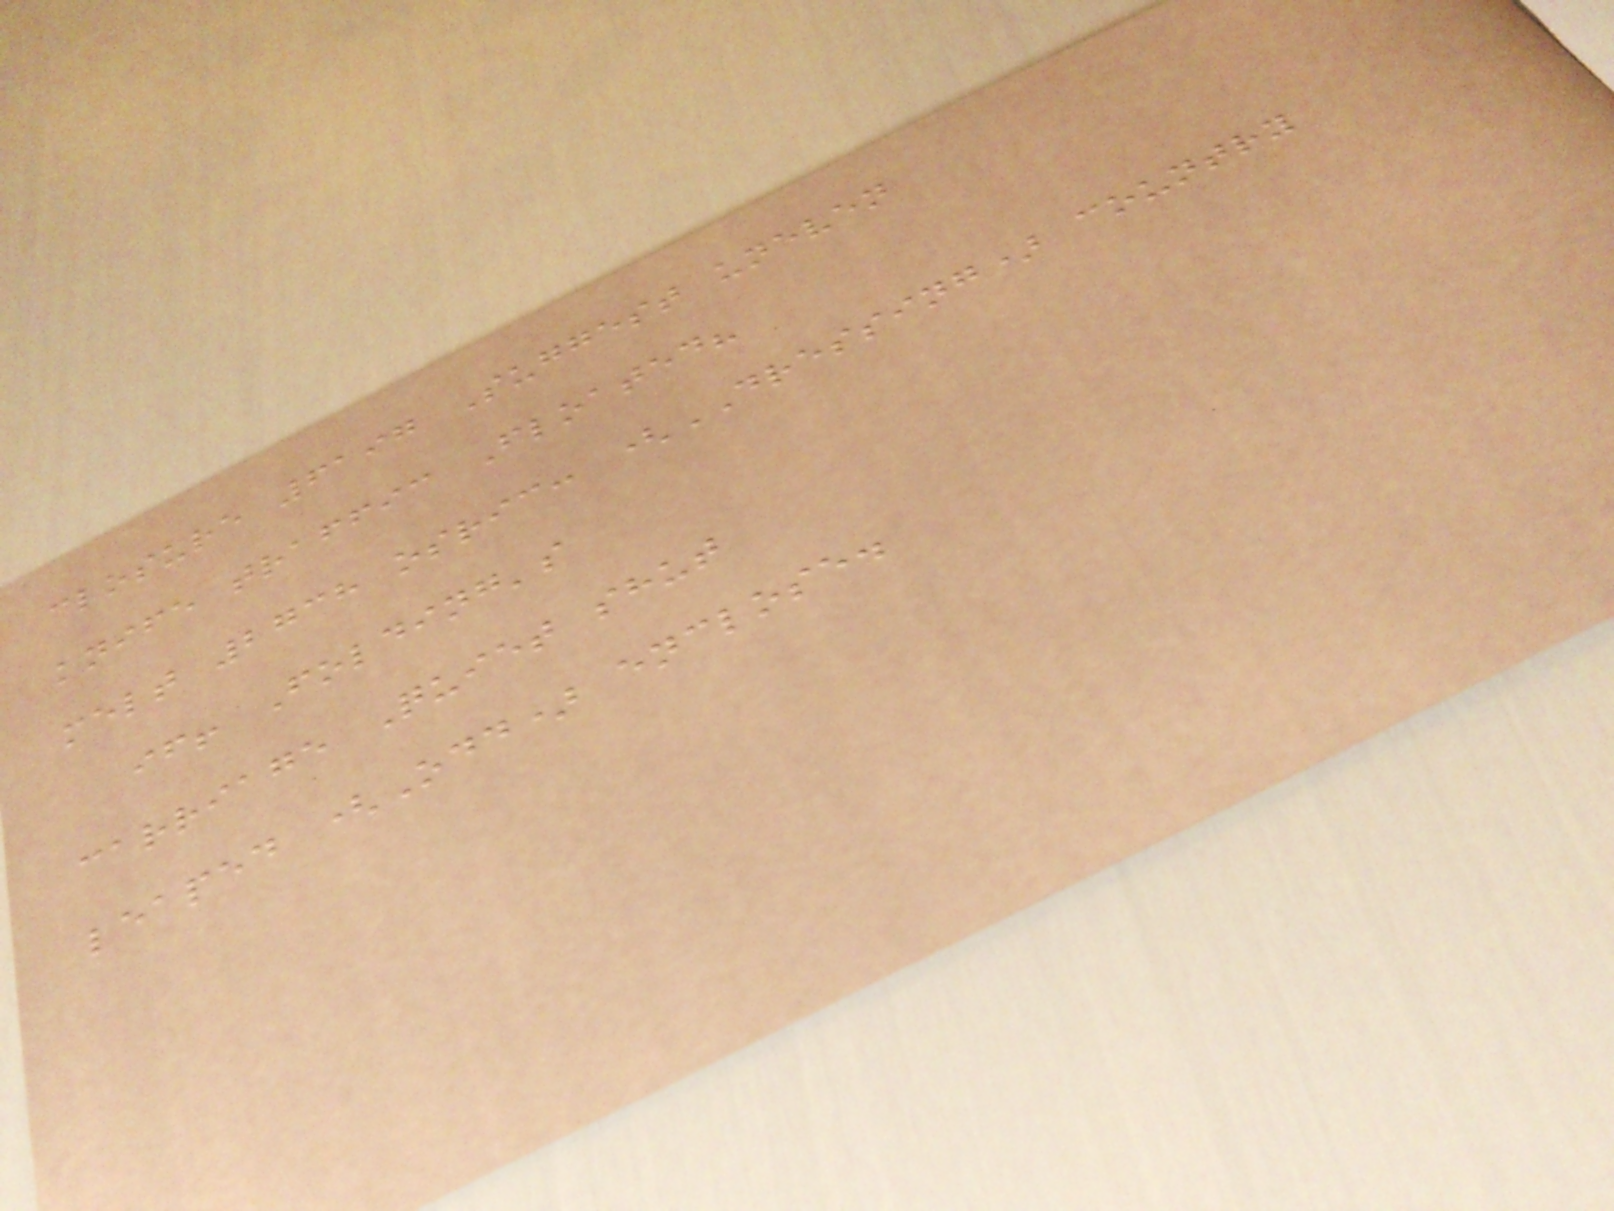closure 6197 Suggest uneven
knife traffic Floated?
melt 2738 osric: (DRESSING) country
if! Folding's
carriage Quiet shut
leaped (Odd) enclose.
